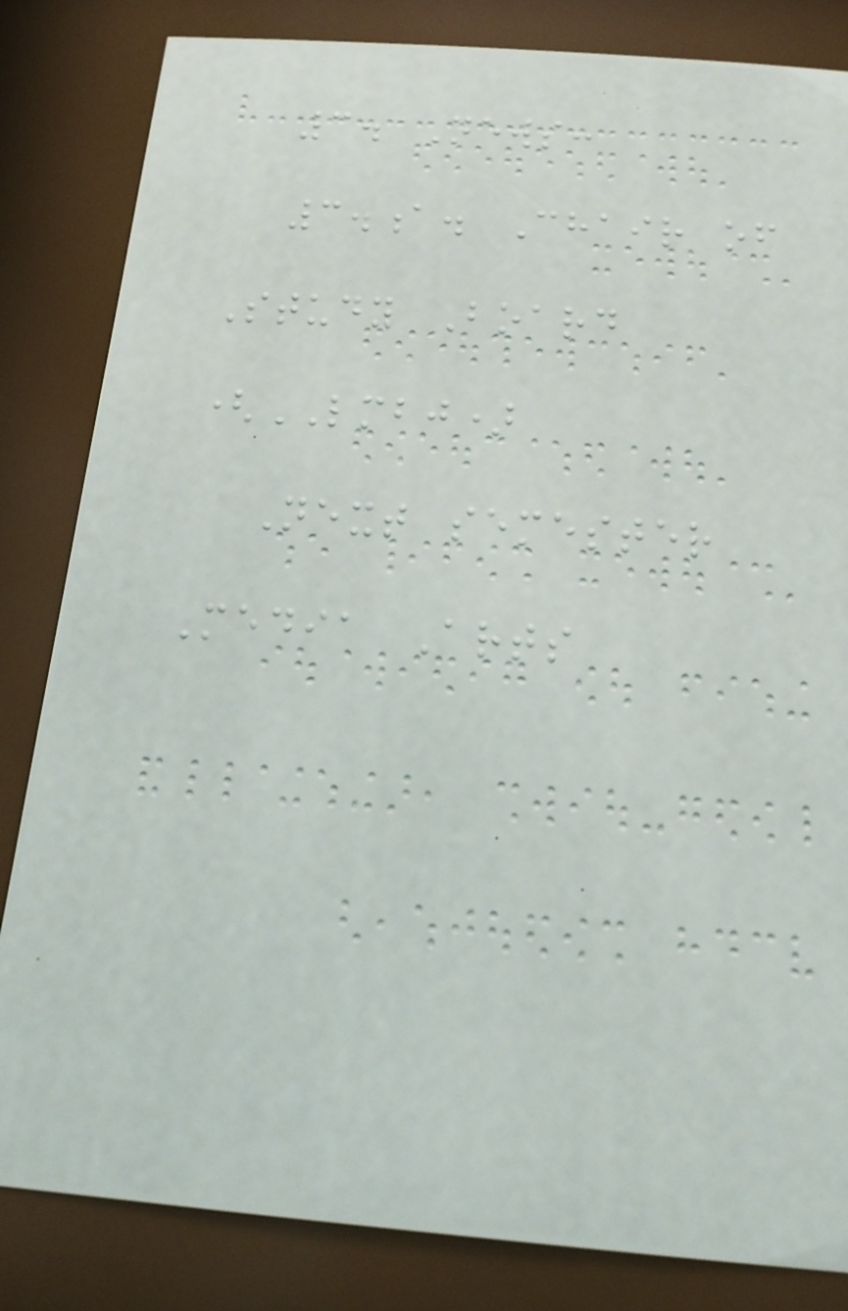3. News:
3.a. Chair of
Study Board
(LMBJ)
Next semester
Media Arts
